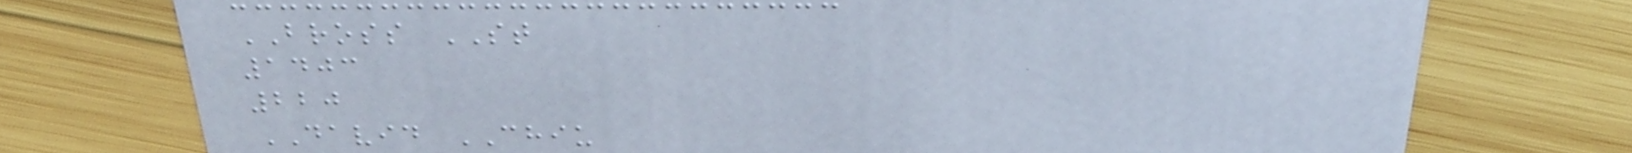BROSS ST
1403
220
DAVID CHIU
